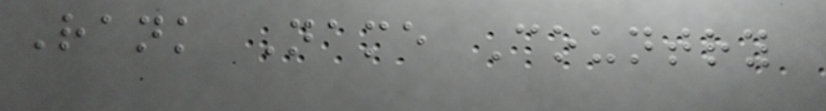Rank Name Country
